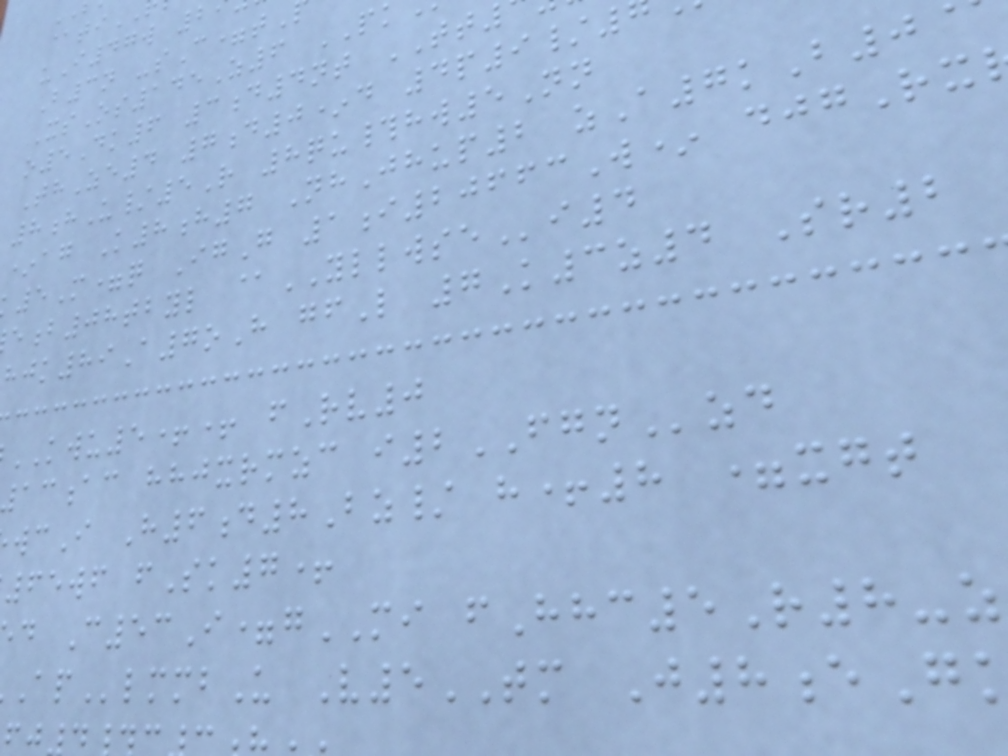uI47w 2
B3n -sC=t
XsOs145Z6
o5Dk6 3d4nt TT
ThZe4 7d0*d 4p9/
8hU/5R 8qu#hw5Nn
*ag K8h7 NhJhup2 zA7kB0
5M=q IgG 1i20663W* djgRx
b08tbyl @YLLWSEi4
k89A7oH gfL 7K3z4 Sr2
KWU5++ fRv0
ac hhjxrmzc i2FGNzd
wcI H6d8Bz/ h+8 =xgt
65wf fSk7+
d C53I=gMI fHhc5R8-z
lmmbU V5TM J8eG
